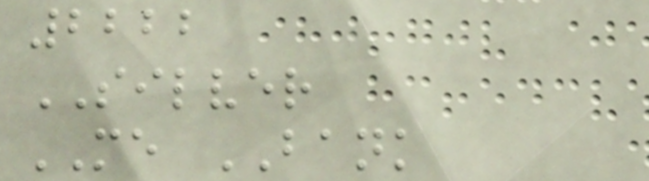2222
SILVER
ME BANK
